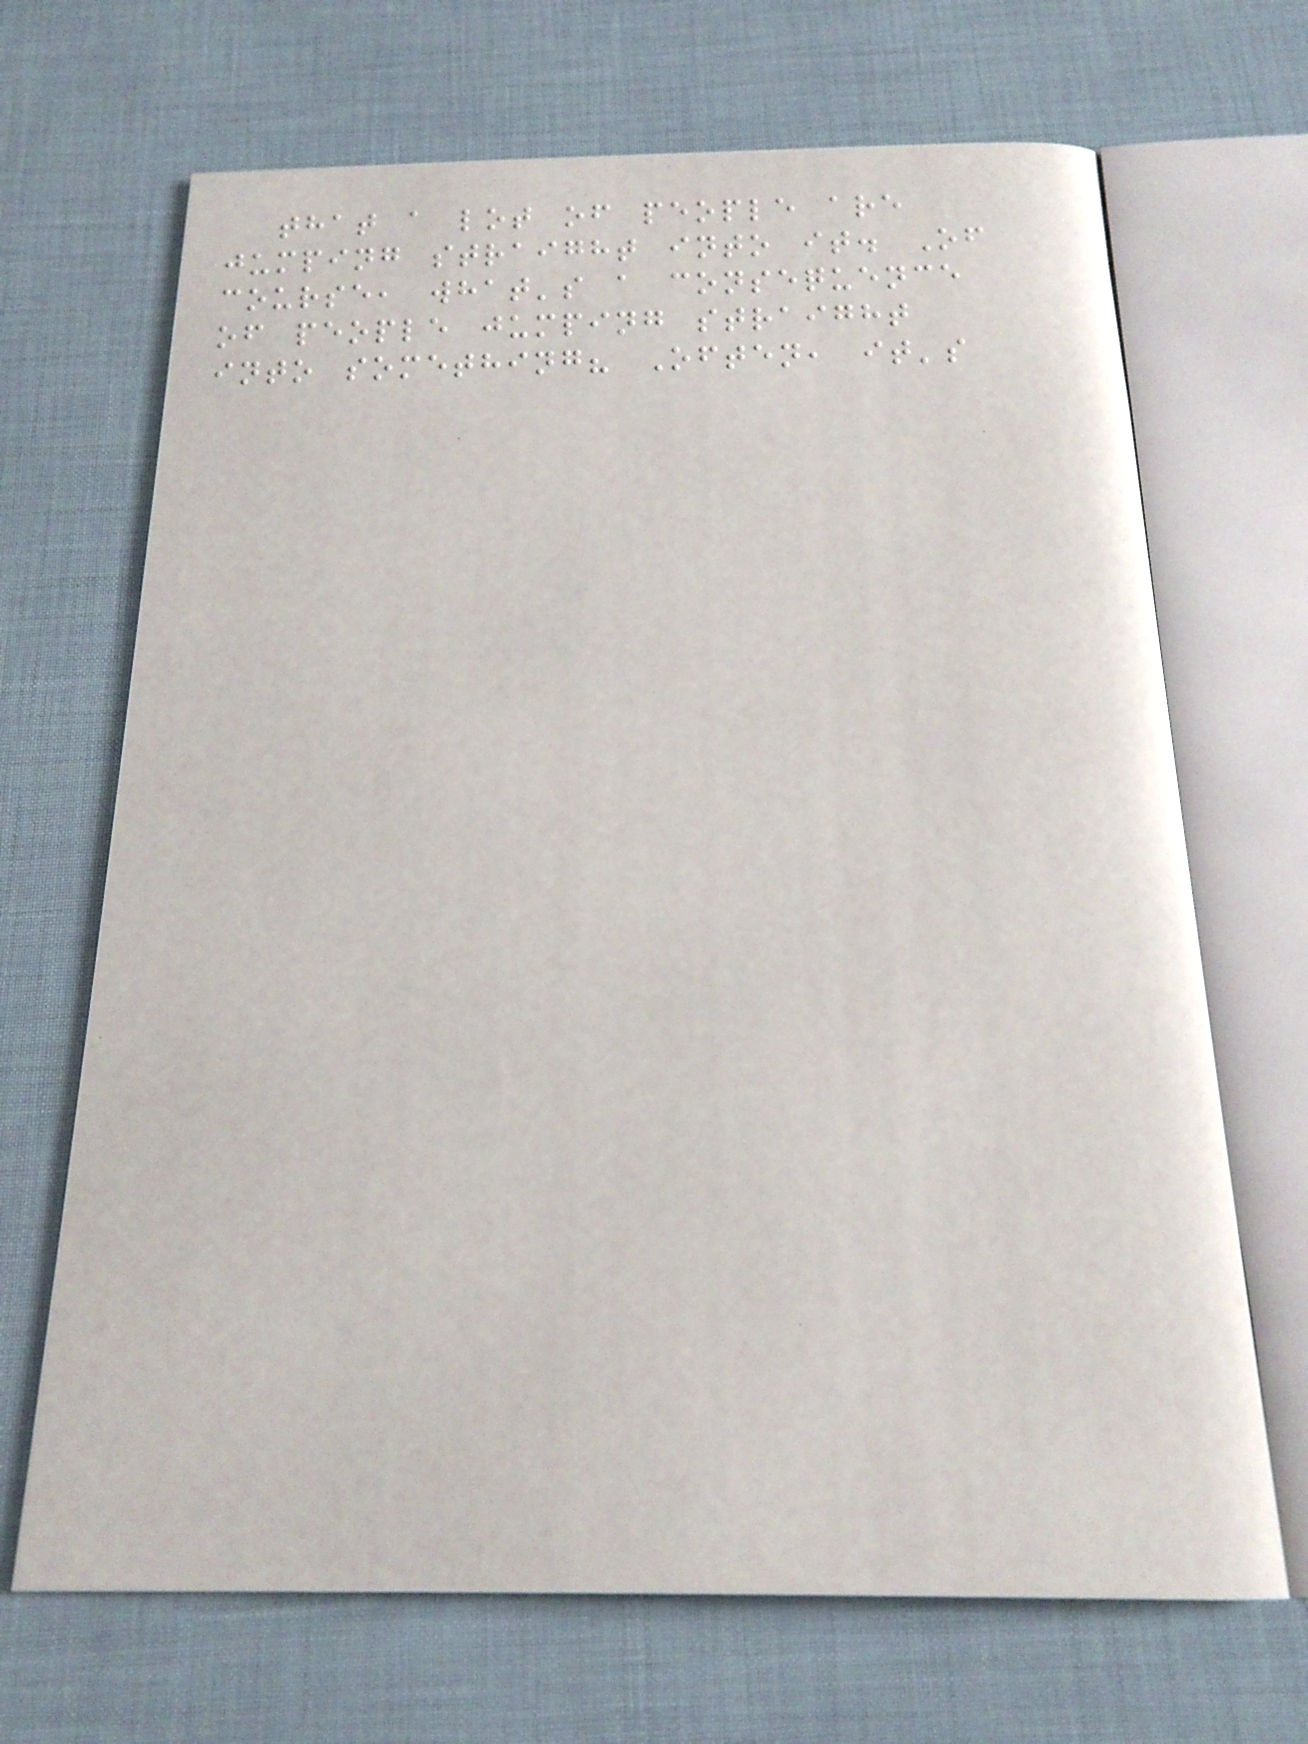that a lot of people are
jumping straight into it. Of
course, what's a consequence
of people jumping straight
into something? Often, it's
